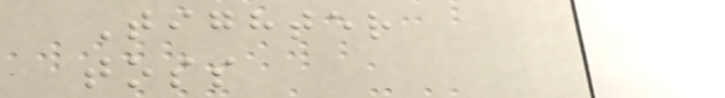Tighter
toss
